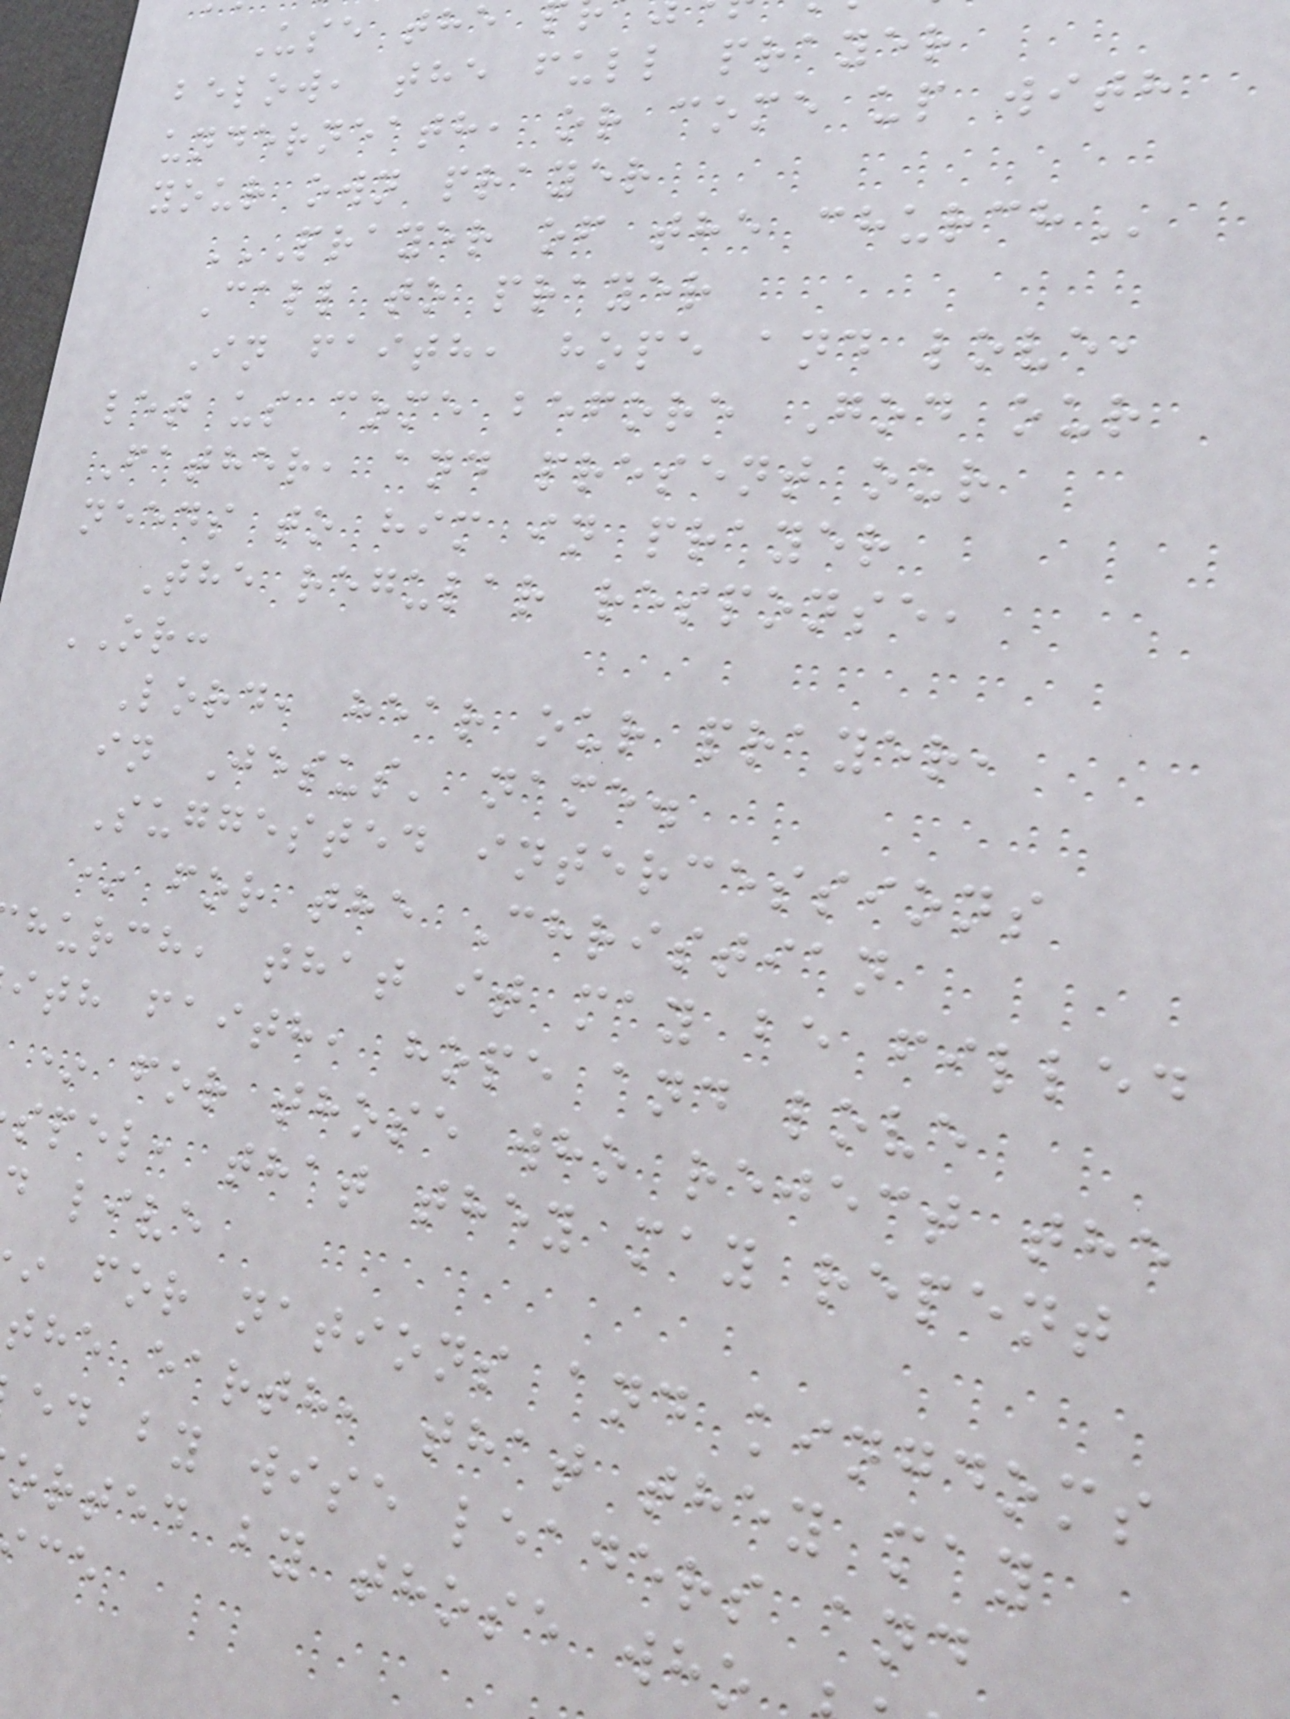Use the
below, the full prayer
underneath, or come up with
your own prayer
PRAYER OF THE CHURCH
Call to prayer
In faith, hope and love,
let us come before God our
Father, and present our
needs to him in prayer
The regular response,
OR:
Lord, hear our prayer,
in Jesus' name.
Suggested intercessions
* for the Christian
hurch, that it may be filled
ith faith, hope and love
* for those who reject the
spel, that they may repent
live
for nations and kingdoms
the earth, that they may
ed by wise leaders and
orted by those who
